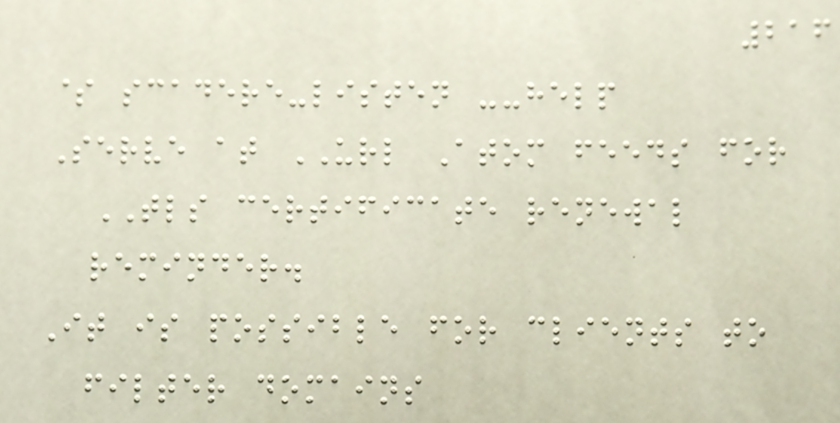216
$ scadere-listen --help
Serve at URL Atom feeds for
TLS certificate renewal
reminder.
It is possible for clients to
filter domains
